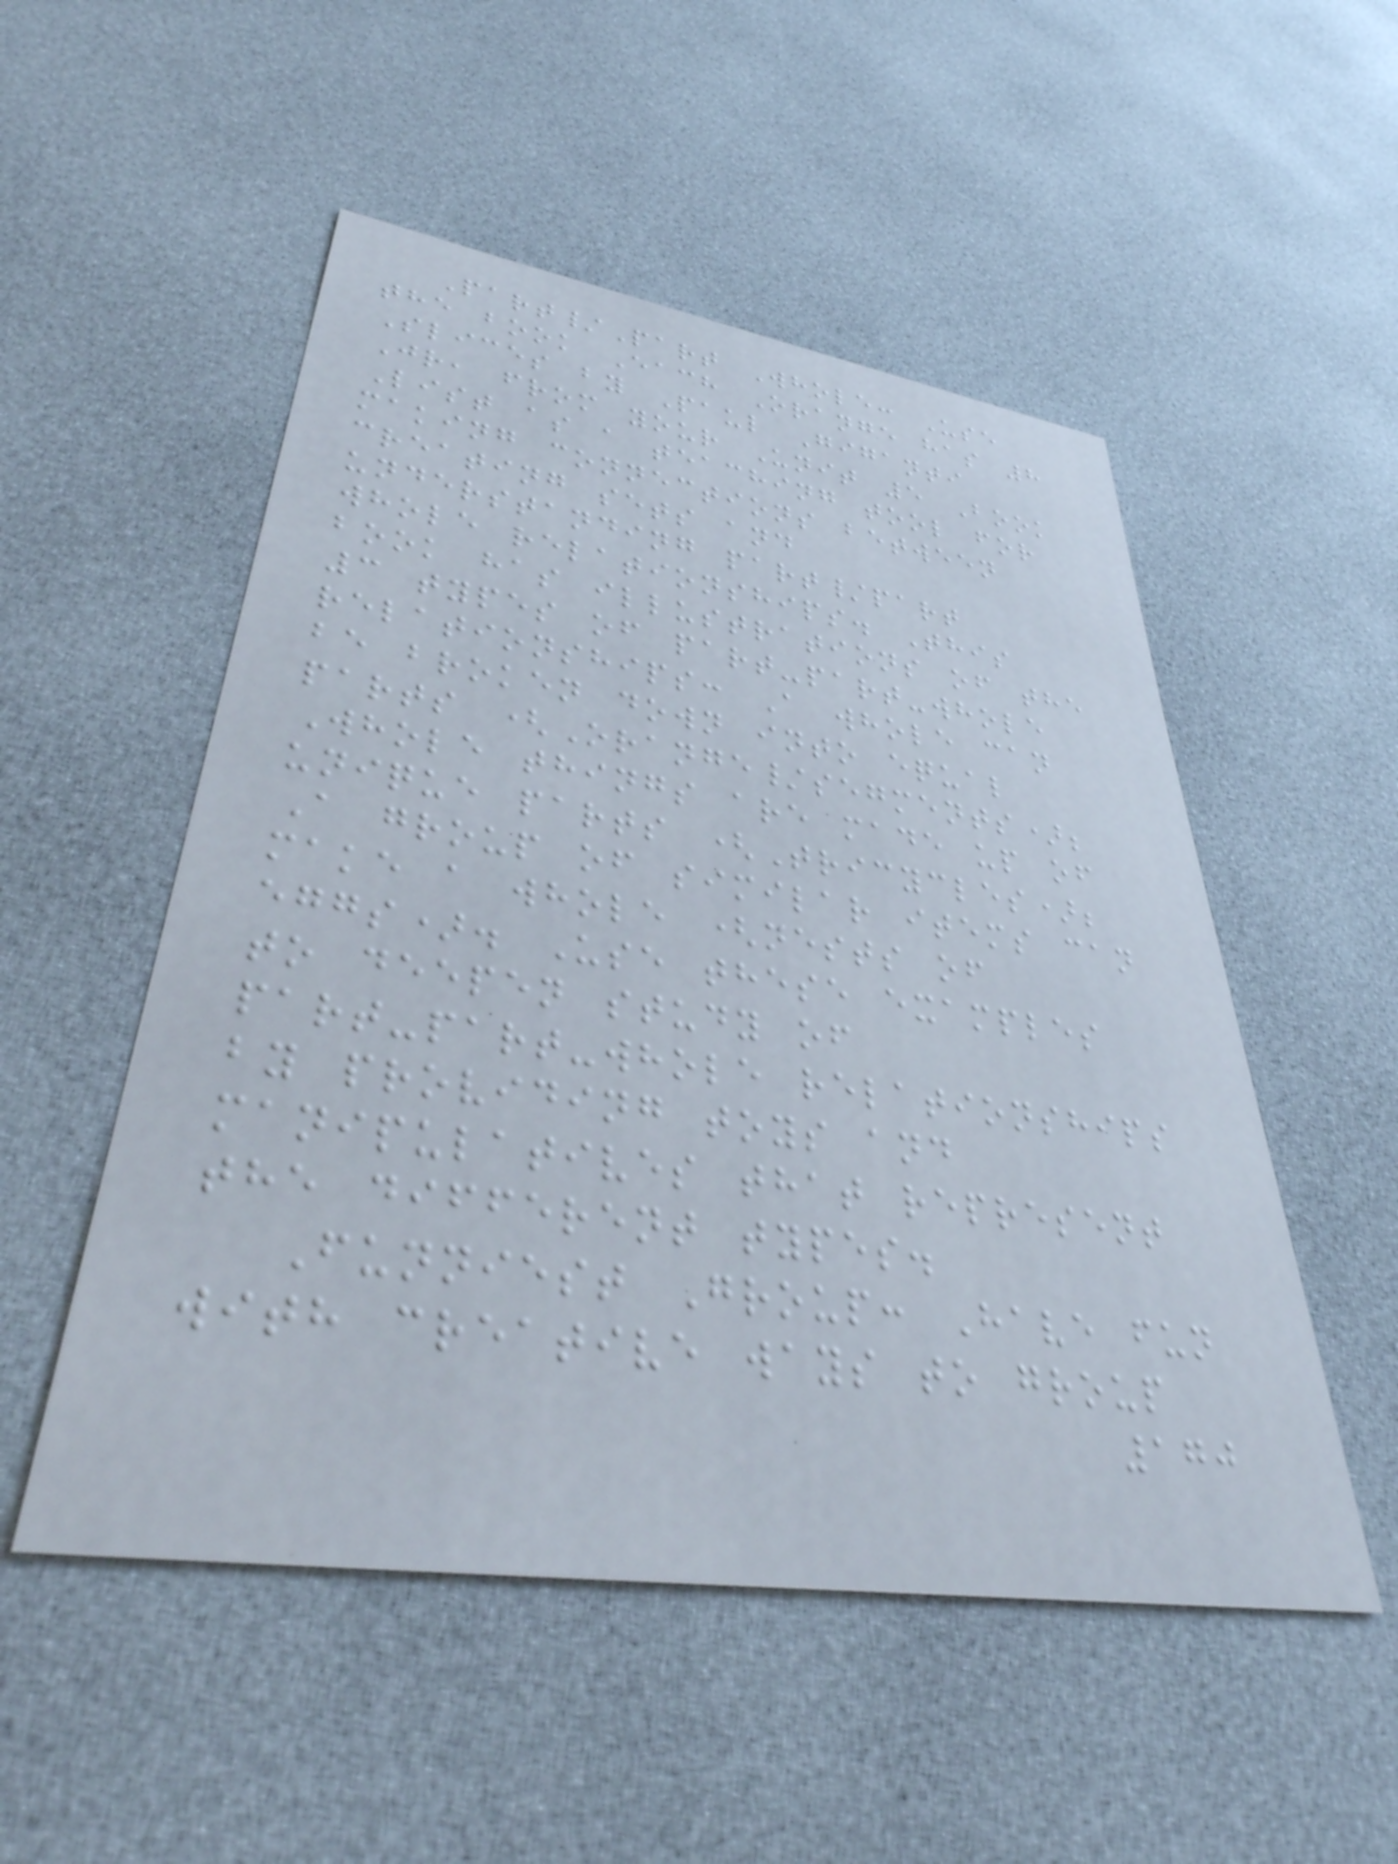Part/Part Whole: Use
the book Each Orange has 8
Slices by Paul Giganti
Jr, from your Unit 5 Book
List as a teaching tool for
making connections between
creating sets and
understanding part/part
whole relationships. This
book has illustrations of the
3 types of part-part-whole
relationships: A whole can
be broken down into equal
parts (Orange/segments);
Whole things are made up of
unique parts (Tricycles);
A group of similar items can
make a whole (nests of
eggs). Use these examples
to deepen study of
part-part-whole relationships
by providing toys and
manipulatives that represent
the different types.
Funniest Group: Have fun
with creative ways to group
170
